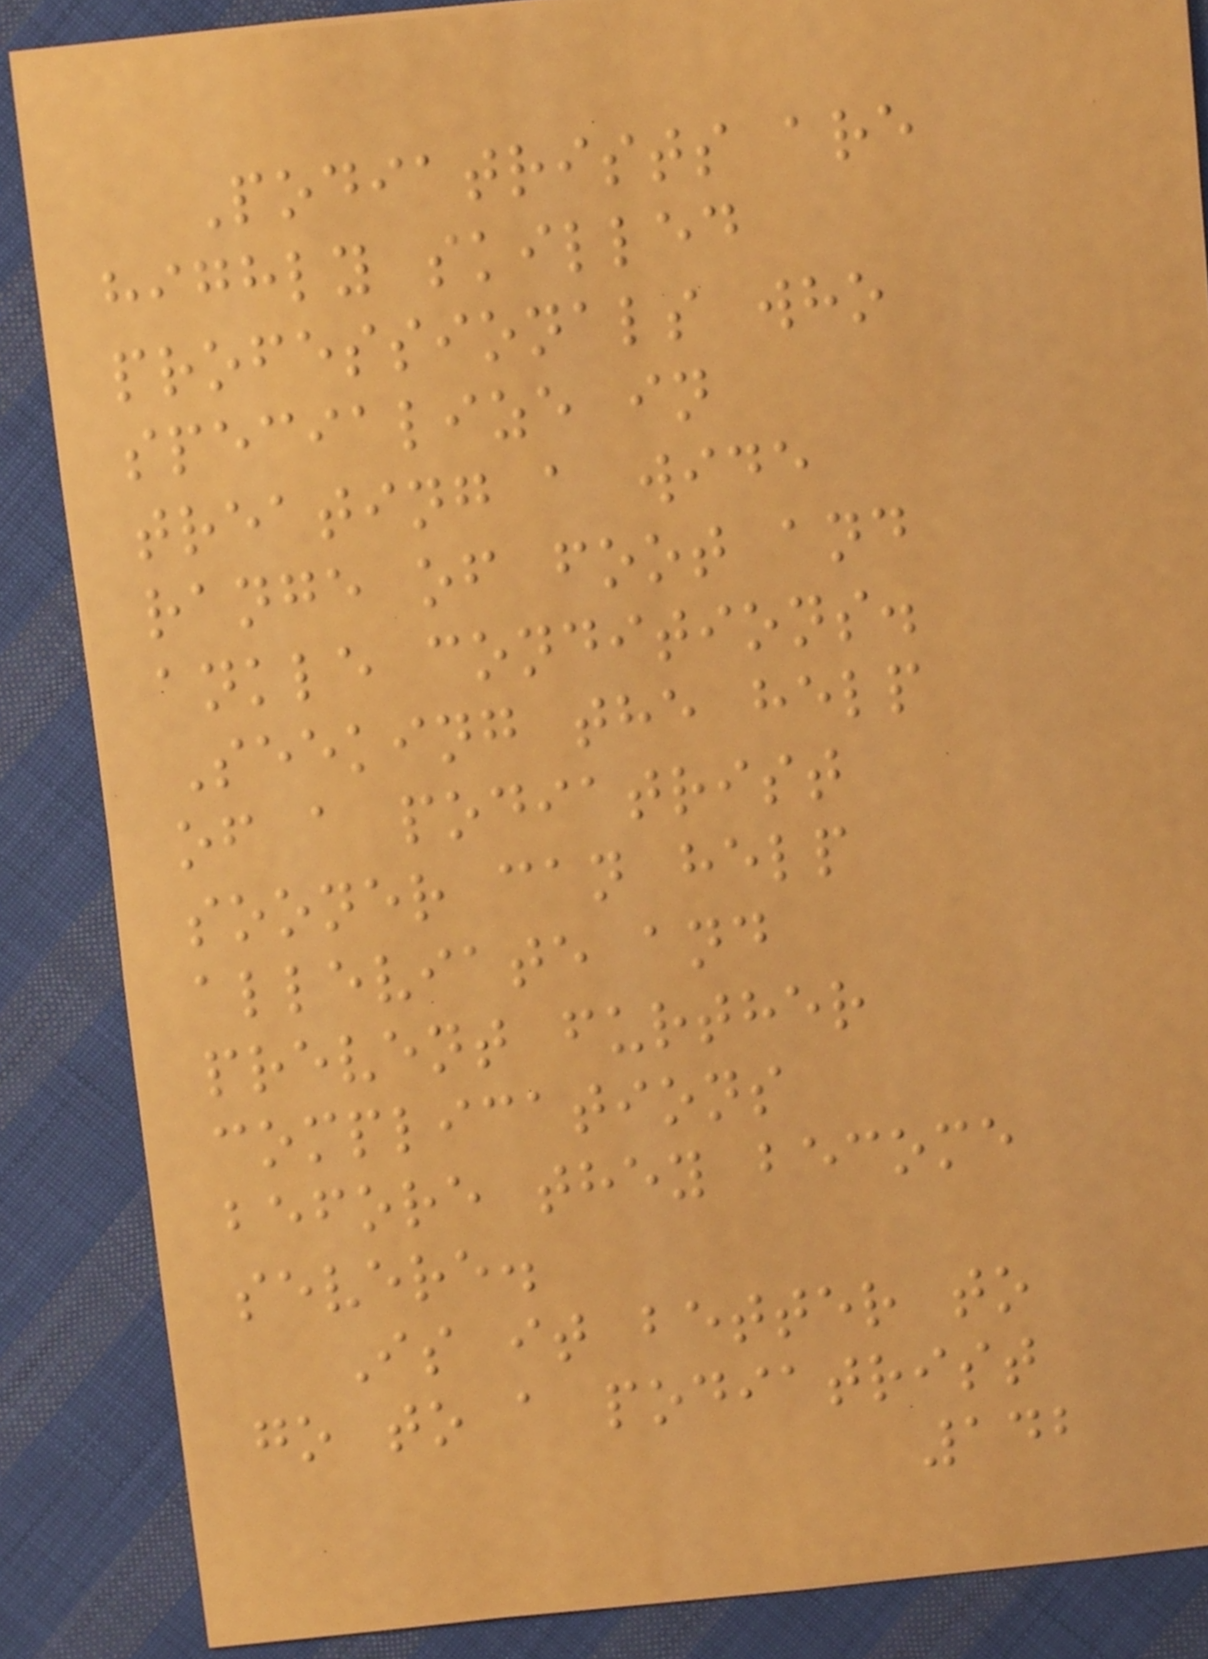Podiatrists are
highly skilled
professionals who
specialize in
treating a wide
range of foot and
ankle conditions.
Seeking the help
of a podiatrist
sooner can help
alleviate and
prevent further
complications
before they become
severe.
Is it better to
go to a podiatrist
142
